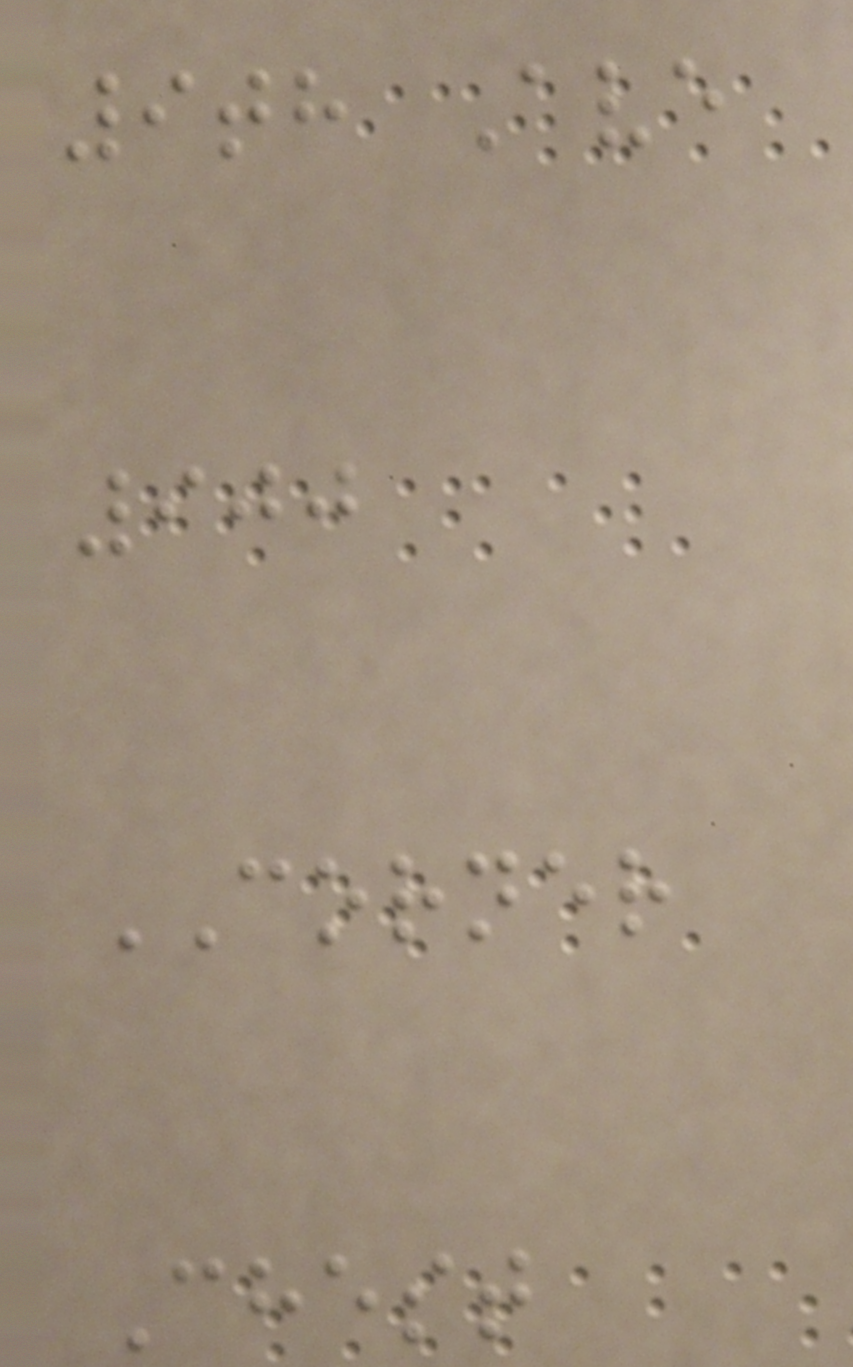9th Ave
900
CORNER
Chest
